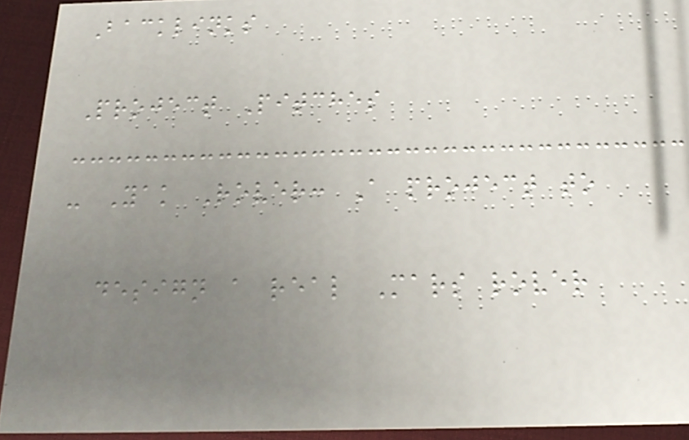Backlinks
Project Pitches
- Yak Rover: A project to
design a real Mars rover
